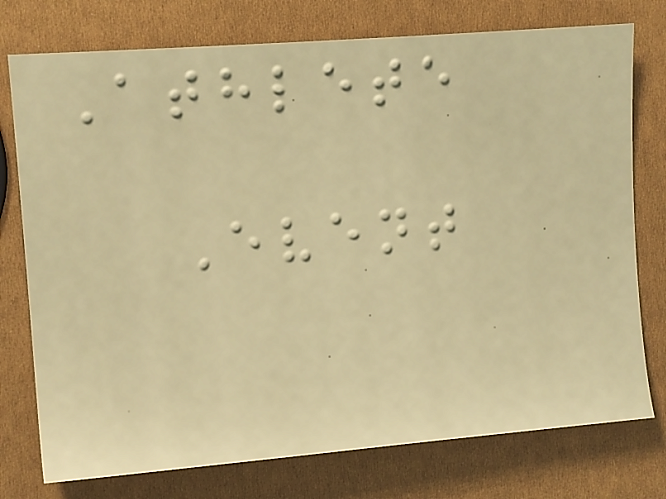Athlete
Event
